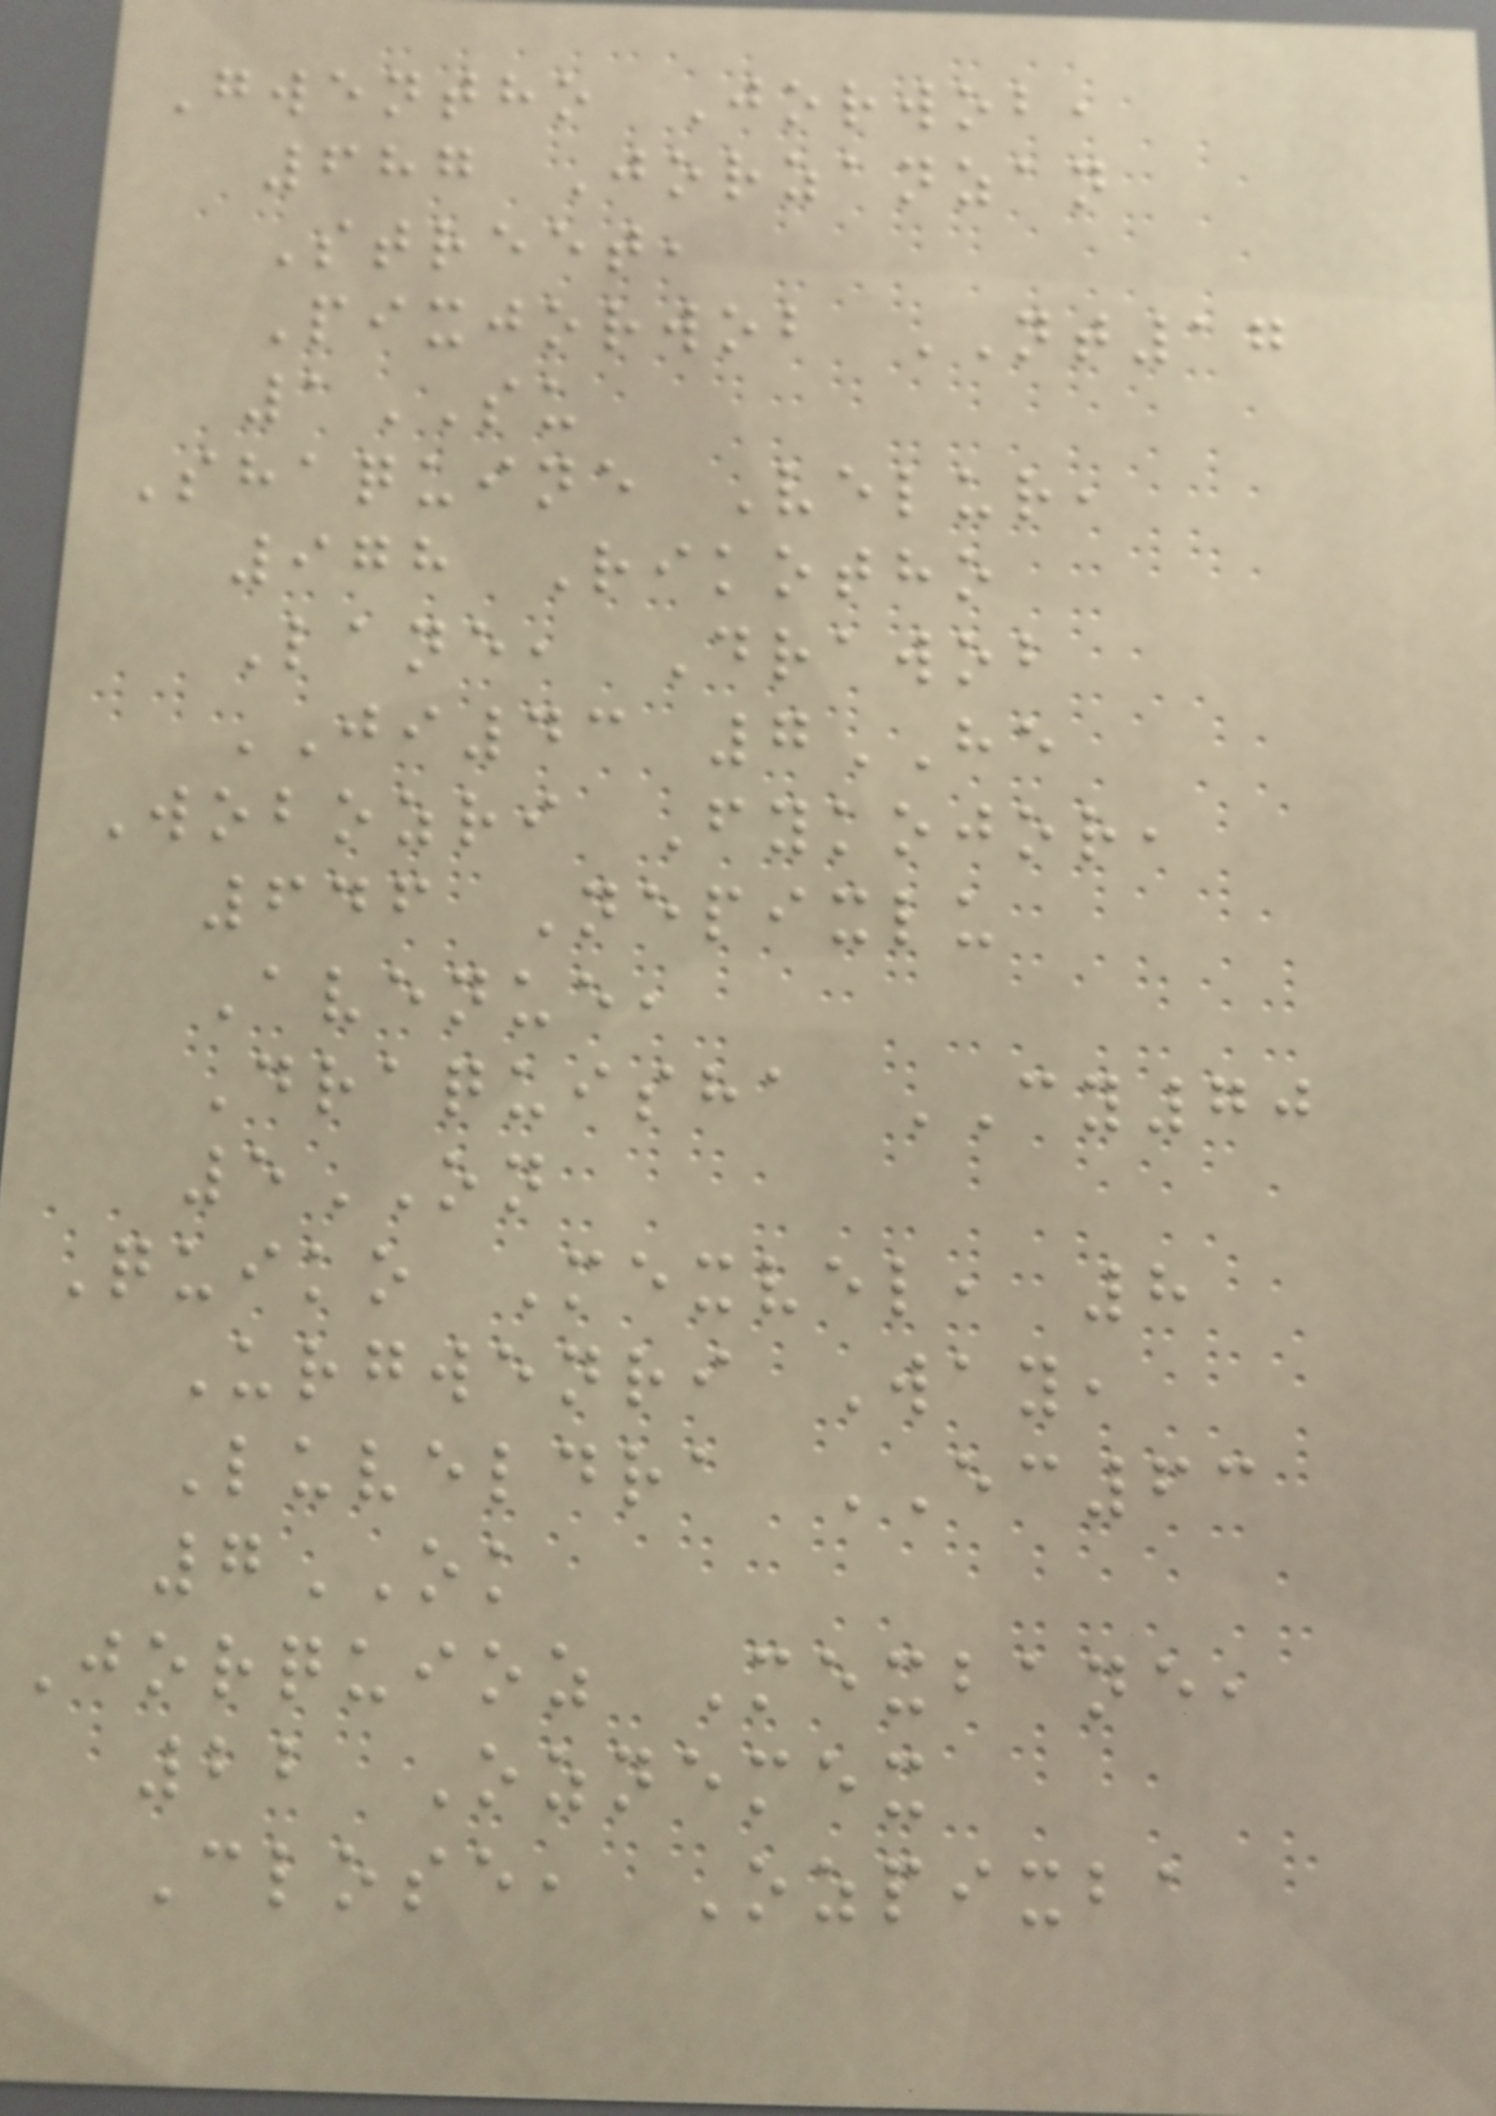Gwentho Jorwob,
687 Jorzanzan
Street,
Pixjorwob NT17
1SU
Shaquine Velur,
978 Rikotho
Lane, Drawob
JI43 7HE
Wobozri Fykojor,
646 Nepixlu
Avenue,
Draquisha CY70
5ON
Quiko Mexvel, 8
Urgwenri Way,
Luveldra EC63
7OK
Jorquioz Mexbane,
22 Oznemex
Close, Ozpixba
